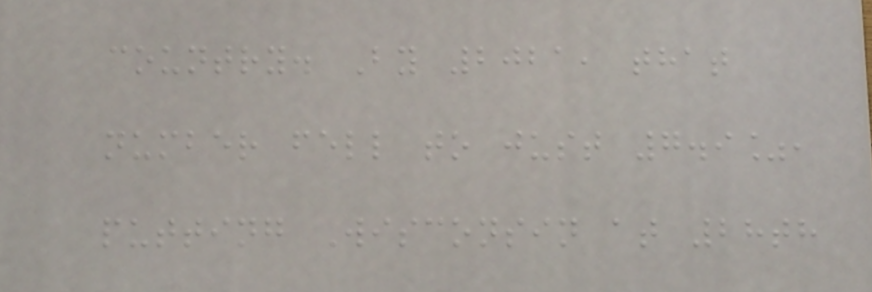country. By 2021, that
number fell to just 7.9%,
putting Wisconsin at 28th
